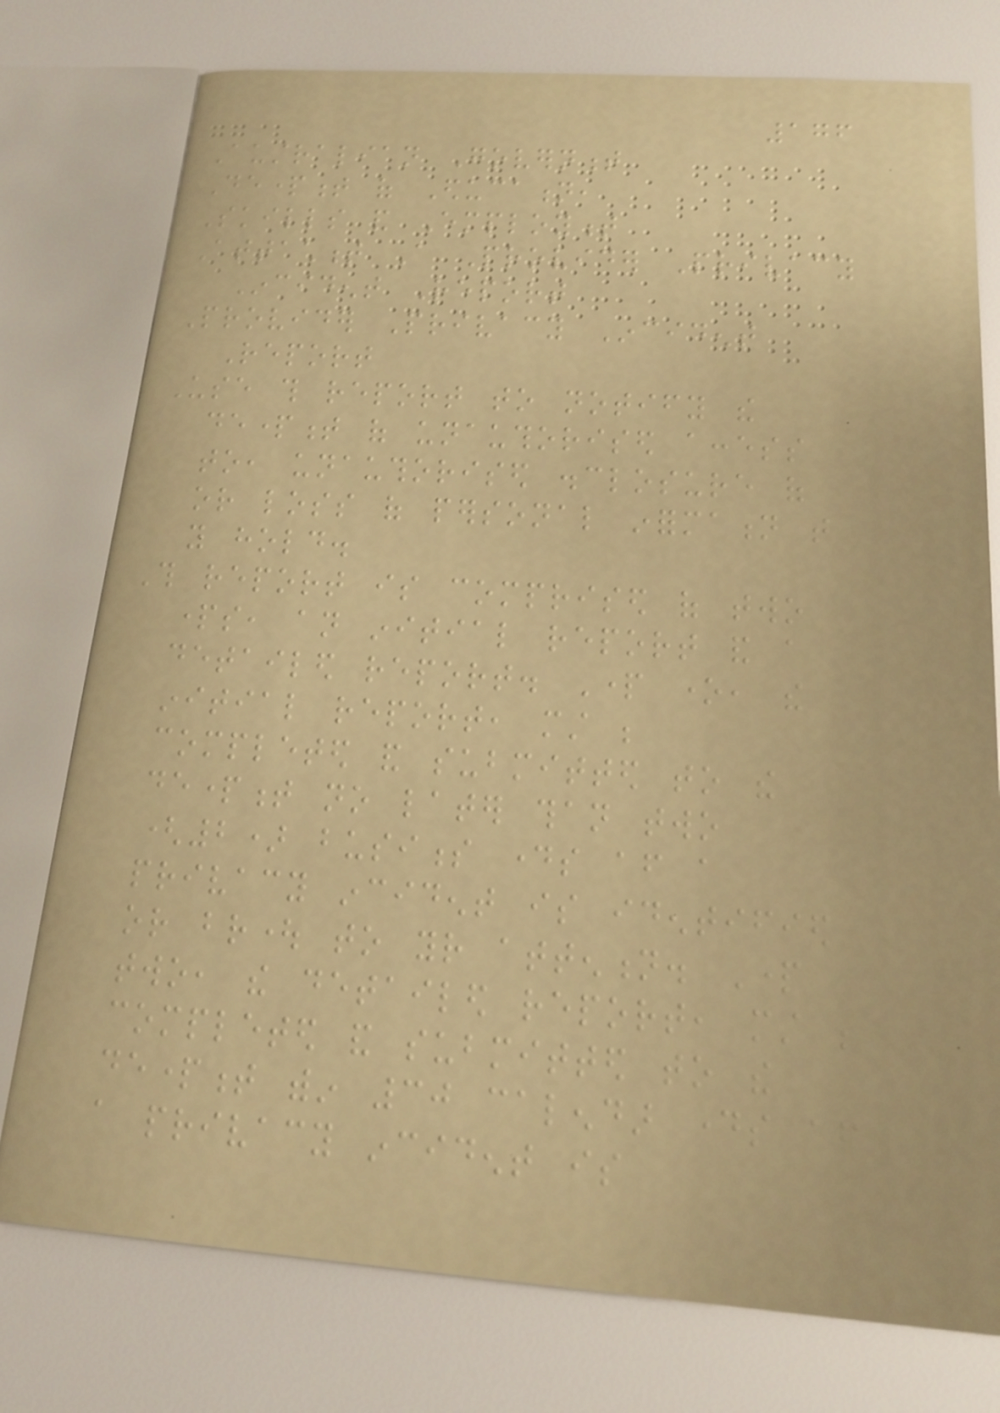176
Australian Government
Department of Education,
Skills and Employment
Attachment A Provider Privacy
Incident Report
Provider Privacy Incident
Report
Use this report to notify the
department of unauthorised access
to, unauthorised disclosure of
or loss of personal information that
you hold.
This report is comprised of two
parts, an initial report and a
detailed report. Part one, the
initial report, must be
completed and submitted to the
department no later than two
(2) business days after a
privacy incident is identified
or brought to your attention. Part
two, the detailed report, must be
completed and submitted to the
department within 30 calendar days after
a privacy incident is
